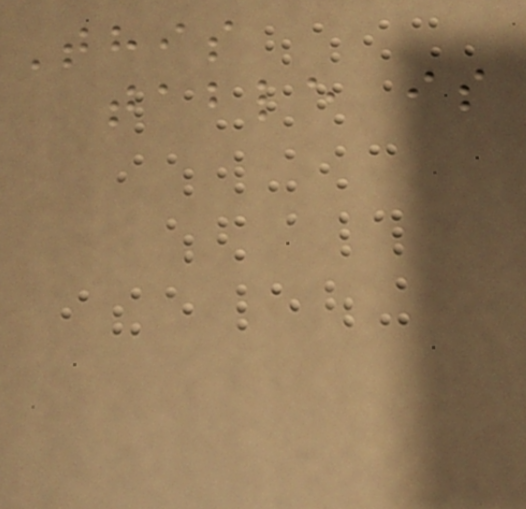This
table is
